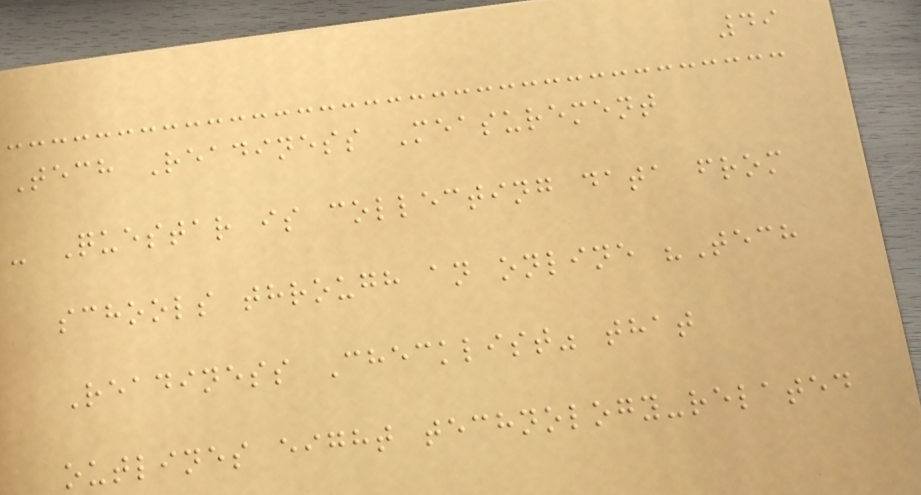49
Tech Readiness Measurement
- Questar is collecting data from
schools through an online "Tech
Readiness Checklist" that
outlines eight technology-related
